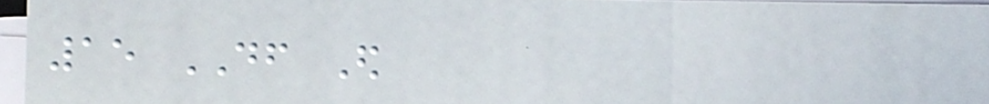15 DF Ed
